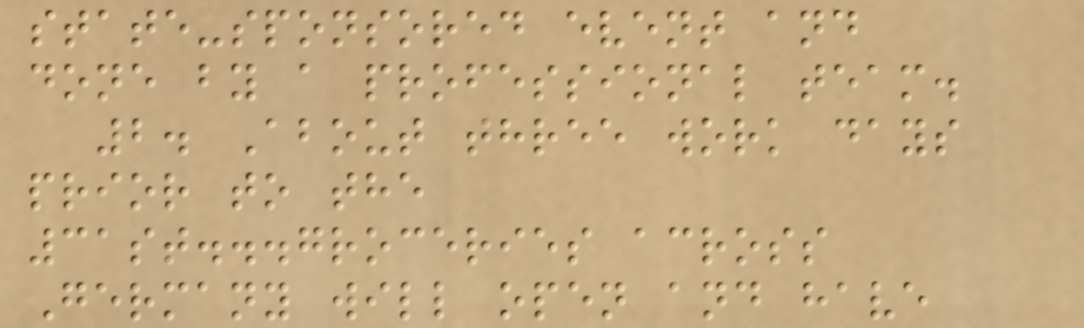state-sponsored event and
done by a professional team.
2. About three work days
prior to the
31st...groceries across
Germany will open and have
